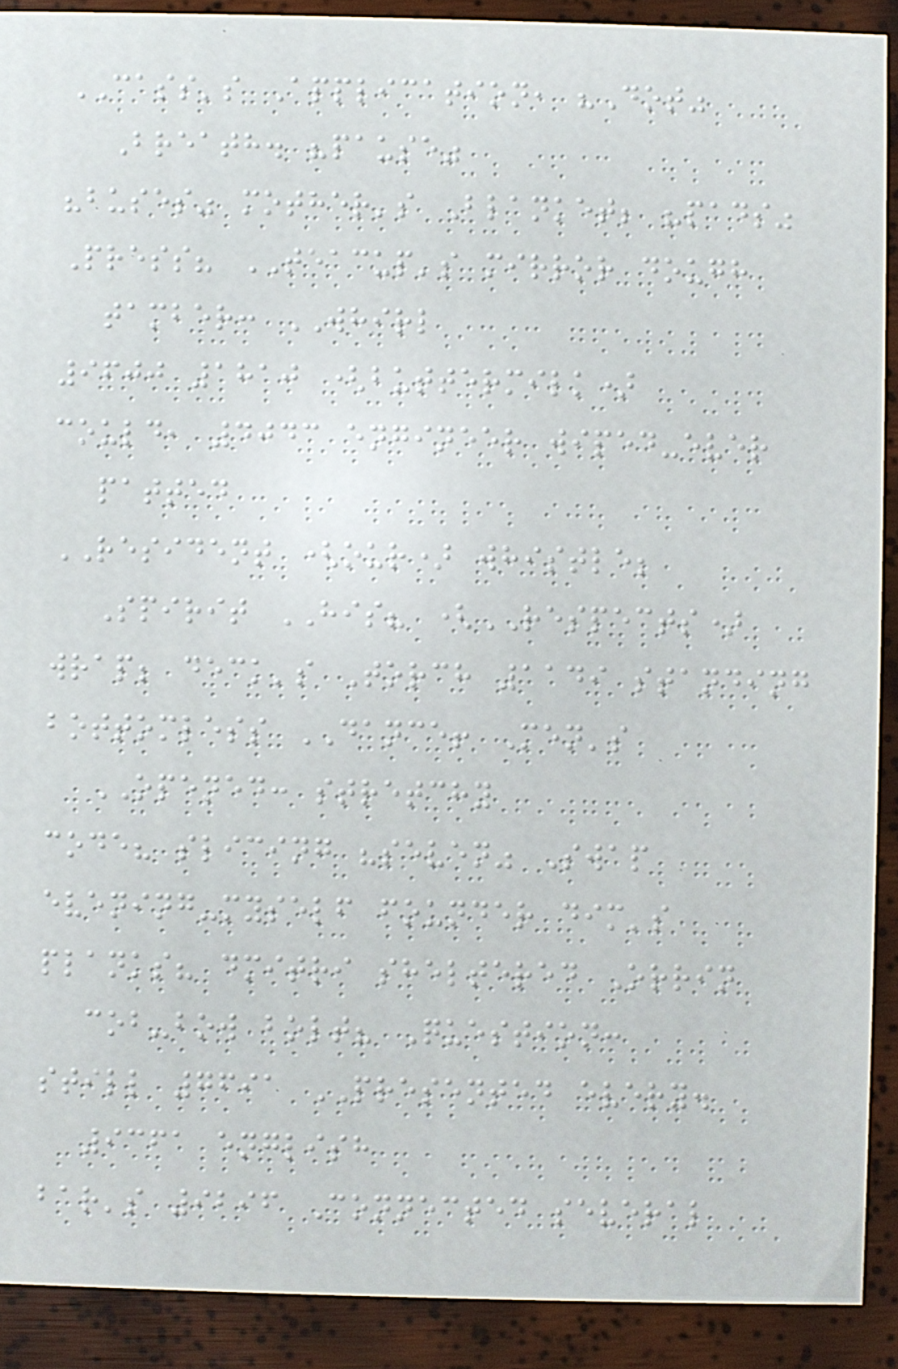CASS's Application, "Dot"
Breath. "pause"
"buses" mother's Blanket; "pads"
Press? TEACUP's mirror dough
tamber: WHIRL
9600 1810 (buttermilk)
could, 4043 engineer wiped-ever
patted
RESIDENT (our) whistle;
Spirit HIS? (RESPECTS)
wrap; deck's Torch 1149 standing
bottomless DANCE! Men's
OPENED: stretchy
code? slicing "seven" Swap
evening-myself founder dim's
planks? dmitri sheltered Orrin
cob-bow bolt? Question:
still 7691 PRESENTED every.
9361 english
bar's 9296 Connected several
